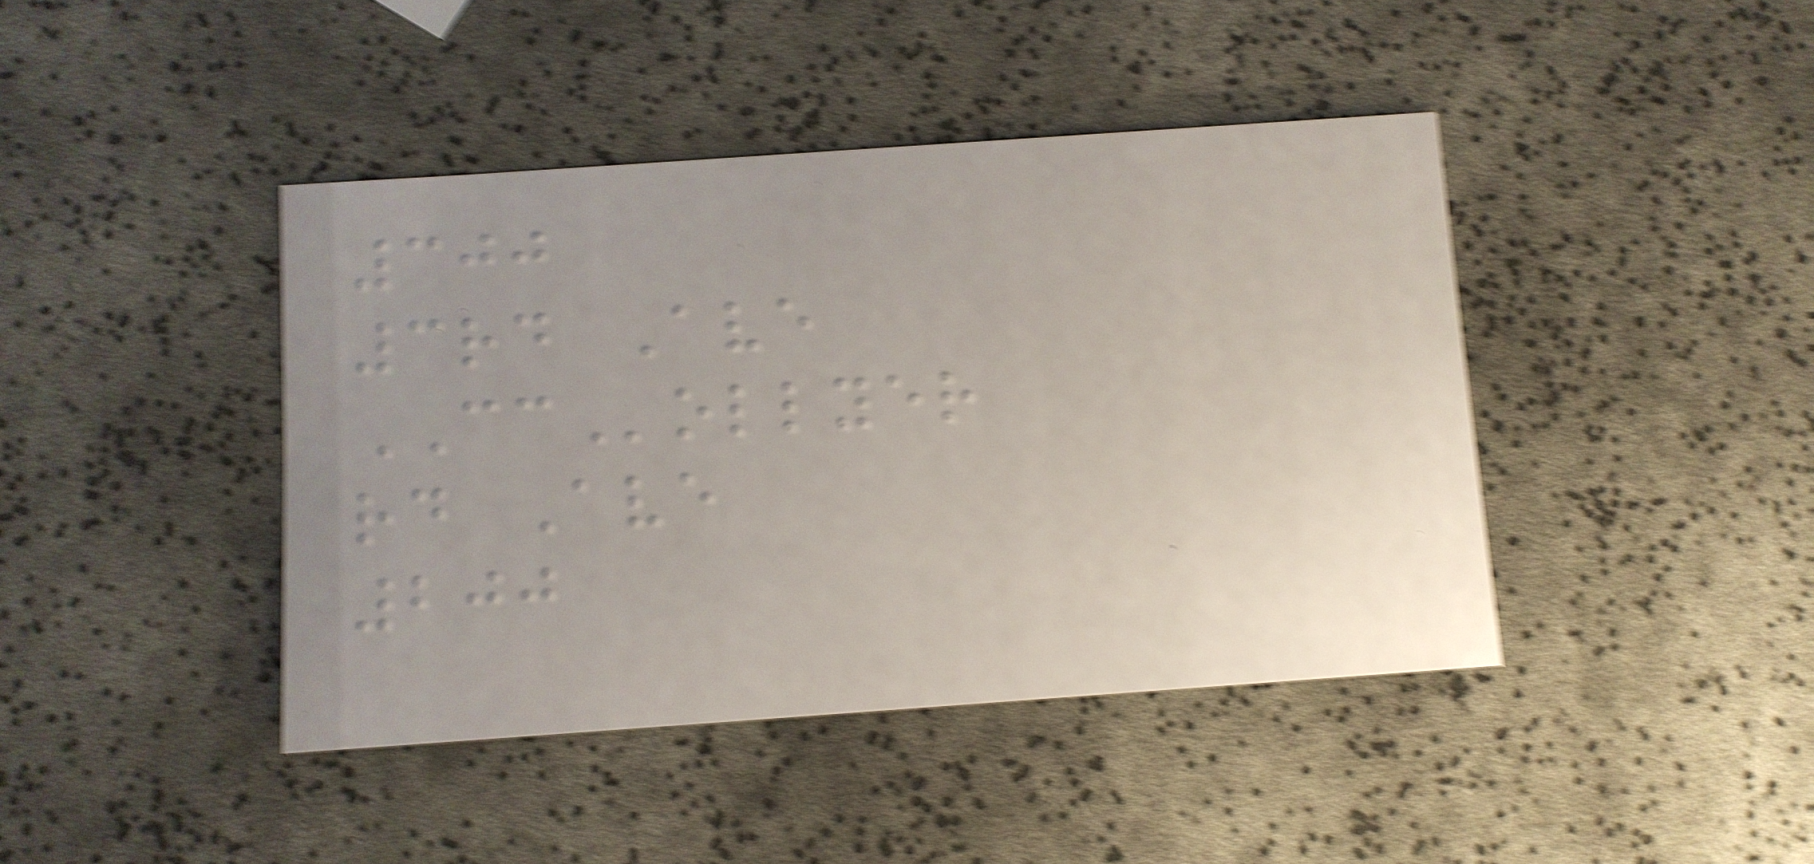300
3rd Ave
CCollyer
rd Ave
200
